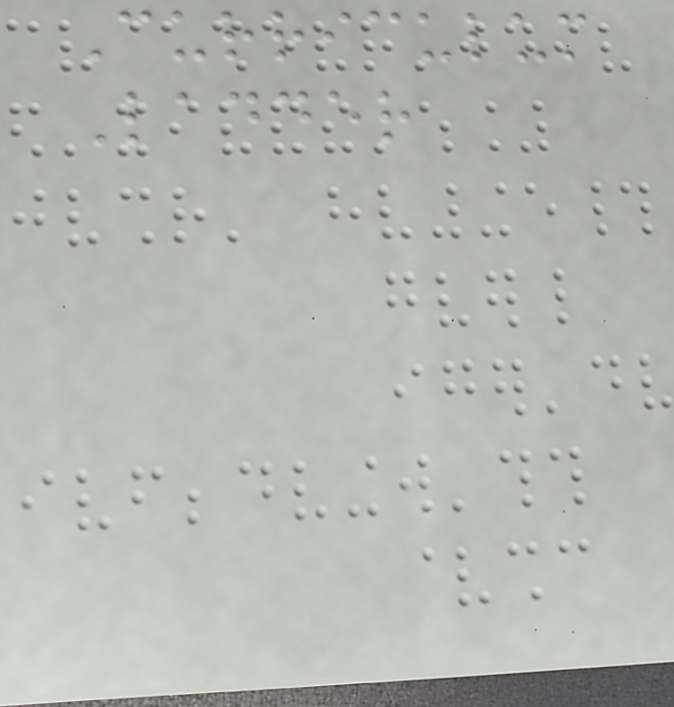Curriculum
Ladder
